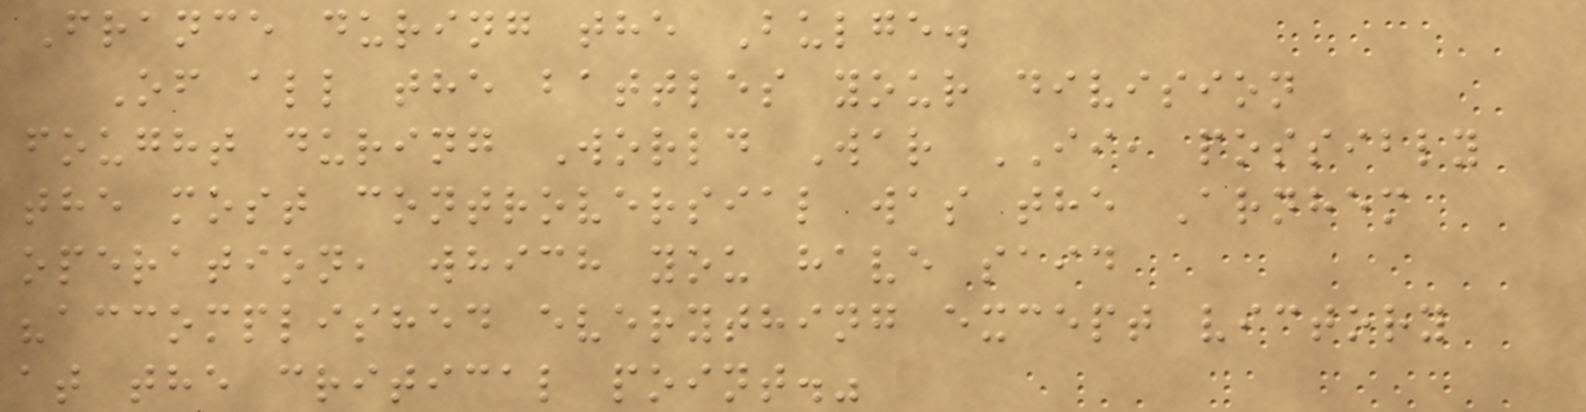France during the Bulge.
Of all the battles your division
fought during World War II, possibly
the most controversial was the Arnhem
operation, which you have said
"accomplished everything except victory
at the critical point."
